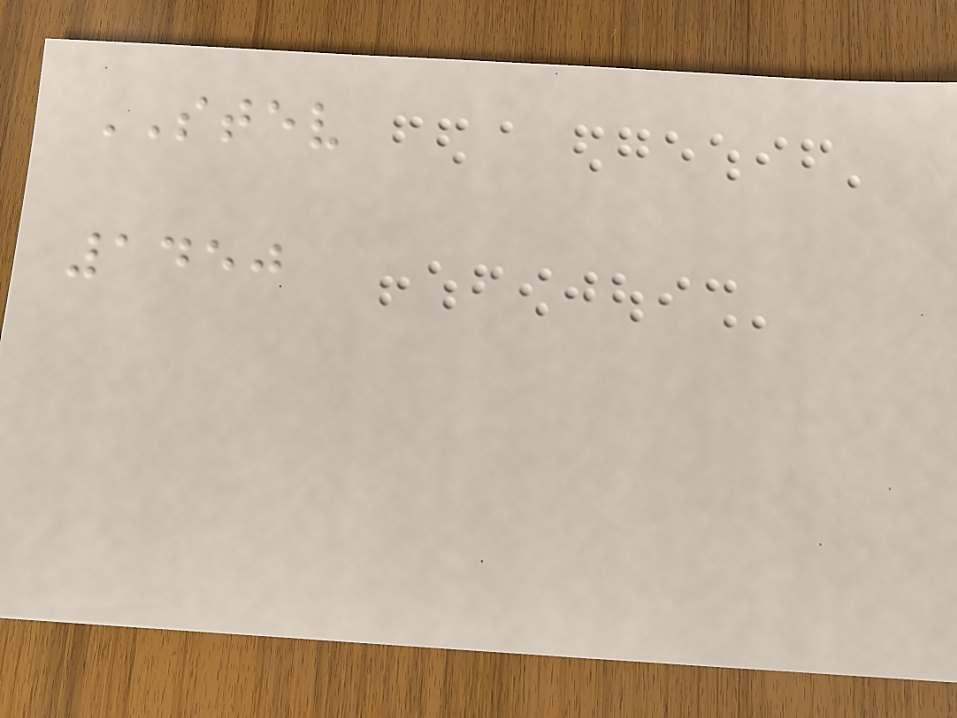STEV
1450
